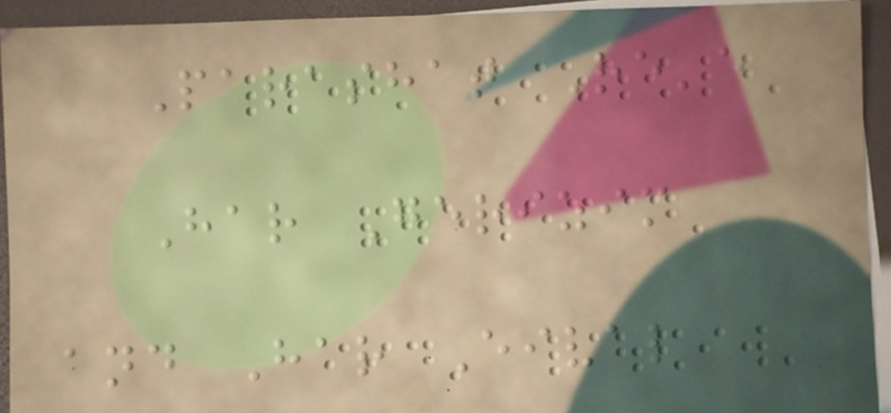Parashat Re'e
Har Gerizim
and Har Eival
